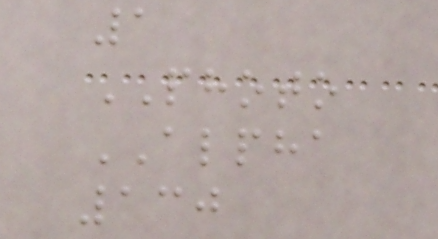1
PHOTO
ALPHA
130
